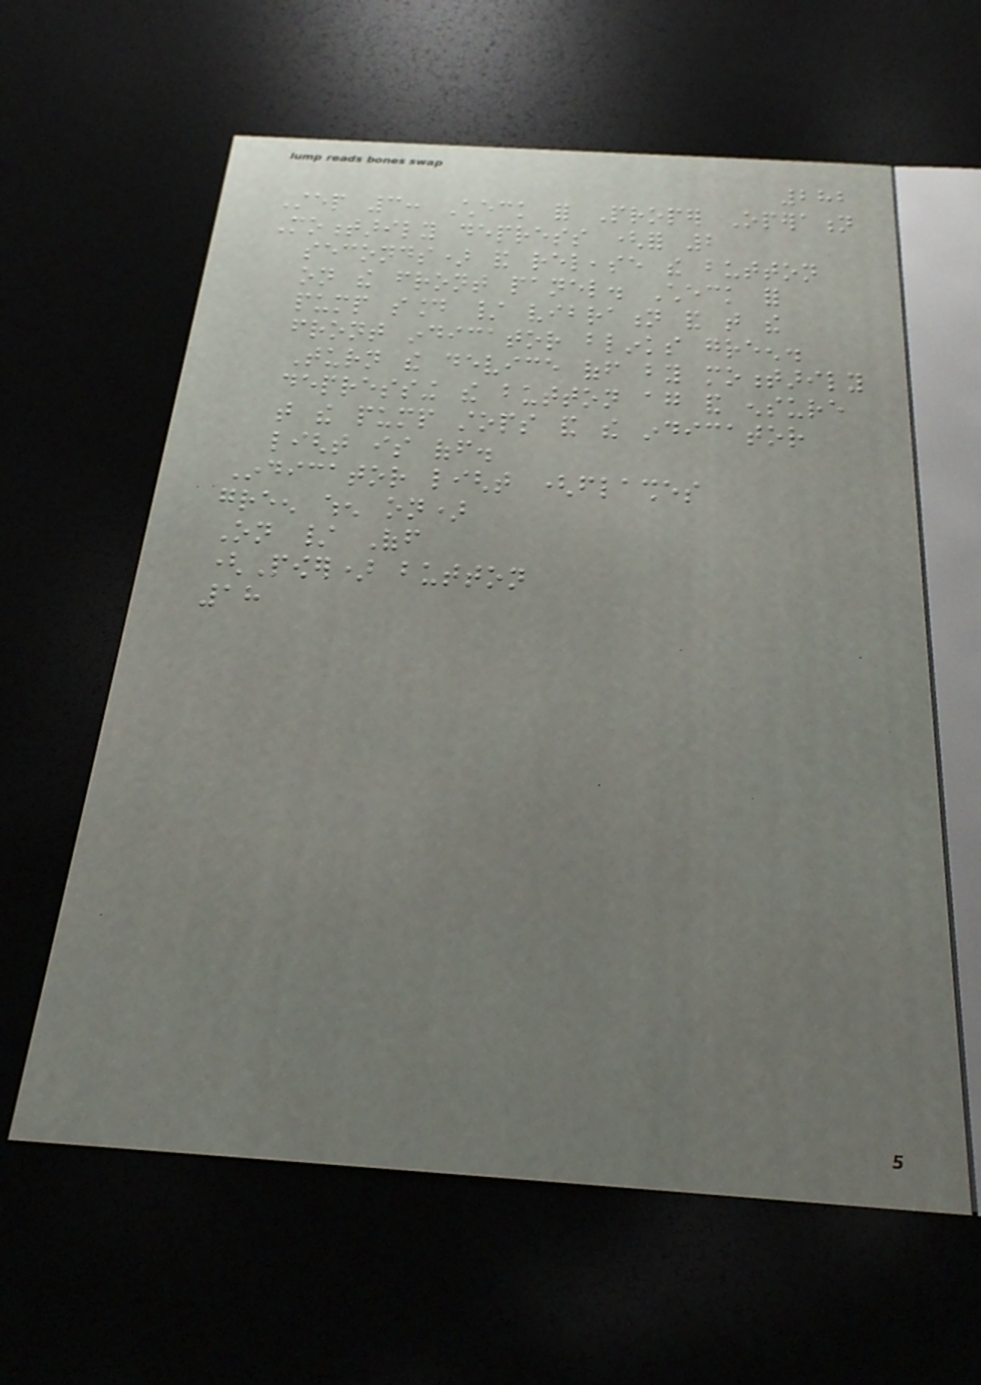282
Step 3: Check for Proper Operation
Momentarily depress (for 2
seconds) and release the button
on the front panel. Check for
pump sound / vibration and that the
front indicator blinks green.
Turn the device off by momentarily
depressing the button again and ensure
that the pump stops and the indicator
light is off.
Indicator light (flashes
green when on)
On / Off
(Power) button
18
